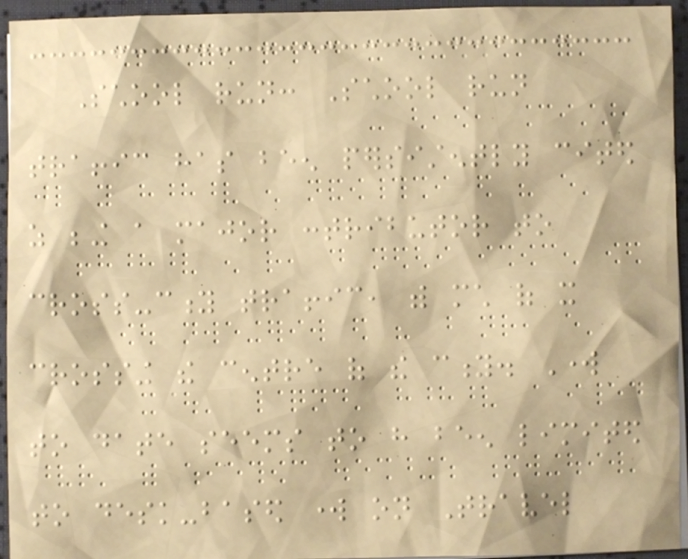School run: School run
traffic has been persistently cited
as being a major contributor to
cross-city traffic, with much of it
crossing the centre of the city. Work
to date seems to have been limited
to desk-based work on Travel
